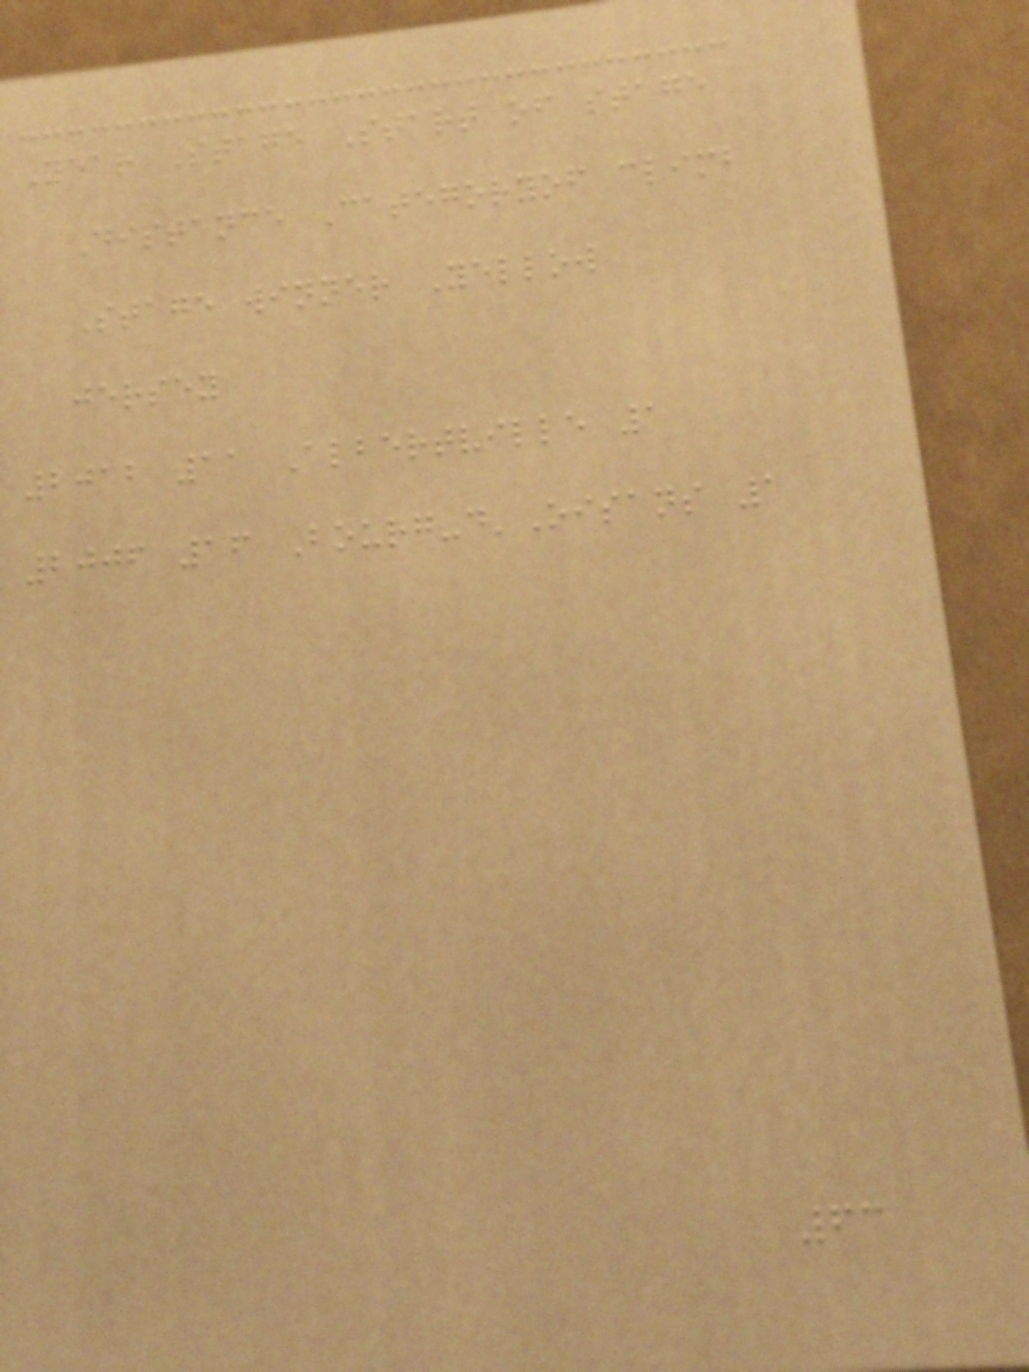Year Stage Start of stage
Distance Categoryof climb
Stage winner Yellow
jersey
2012 11 Albertville 1
2006 16 Bourg-d'Oisans 1
63
